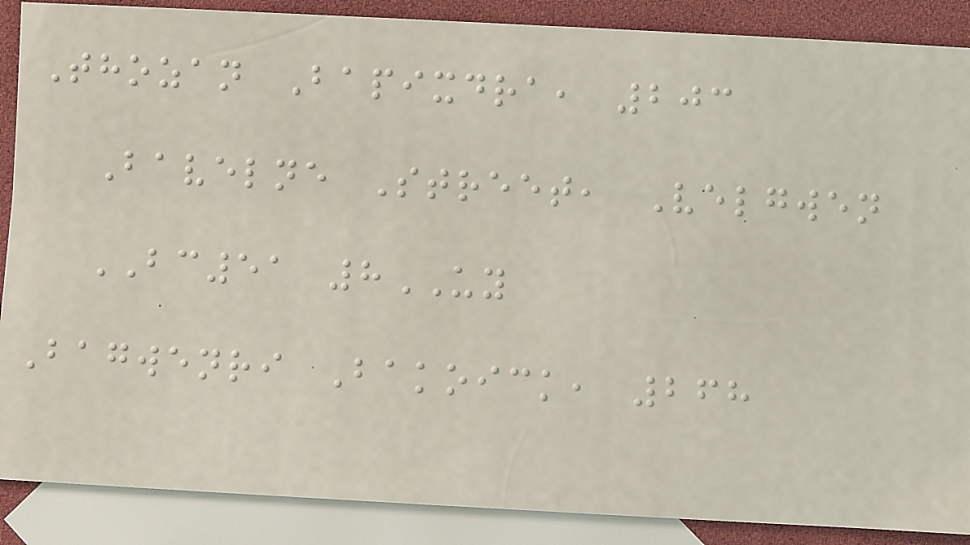Thozan Bapixdra, 203
Bavelne Street, Velgwen
BC51 8UY
Bagwenri Bakoick, 268
